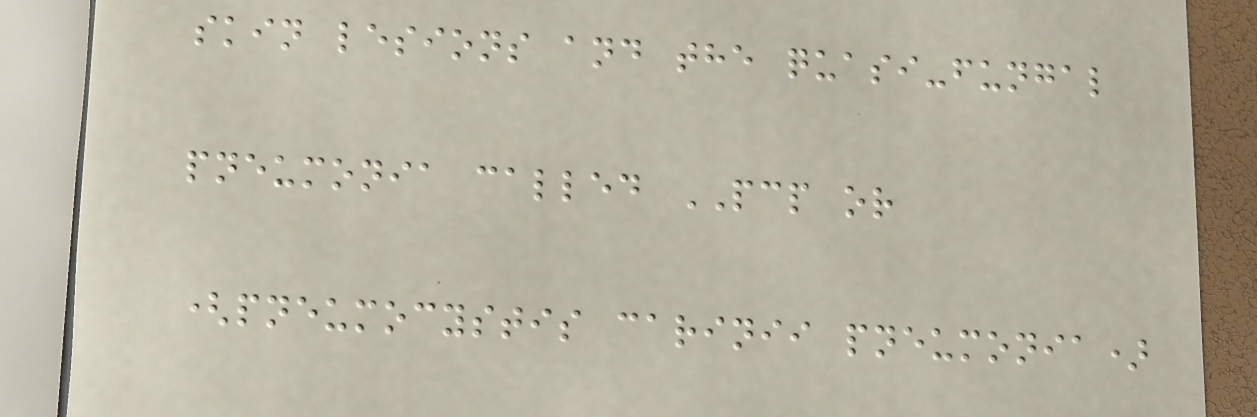skin lesions and the quasi-fungal
pneumonia called PCP or
(pneumocystis carinii pneumonia)
